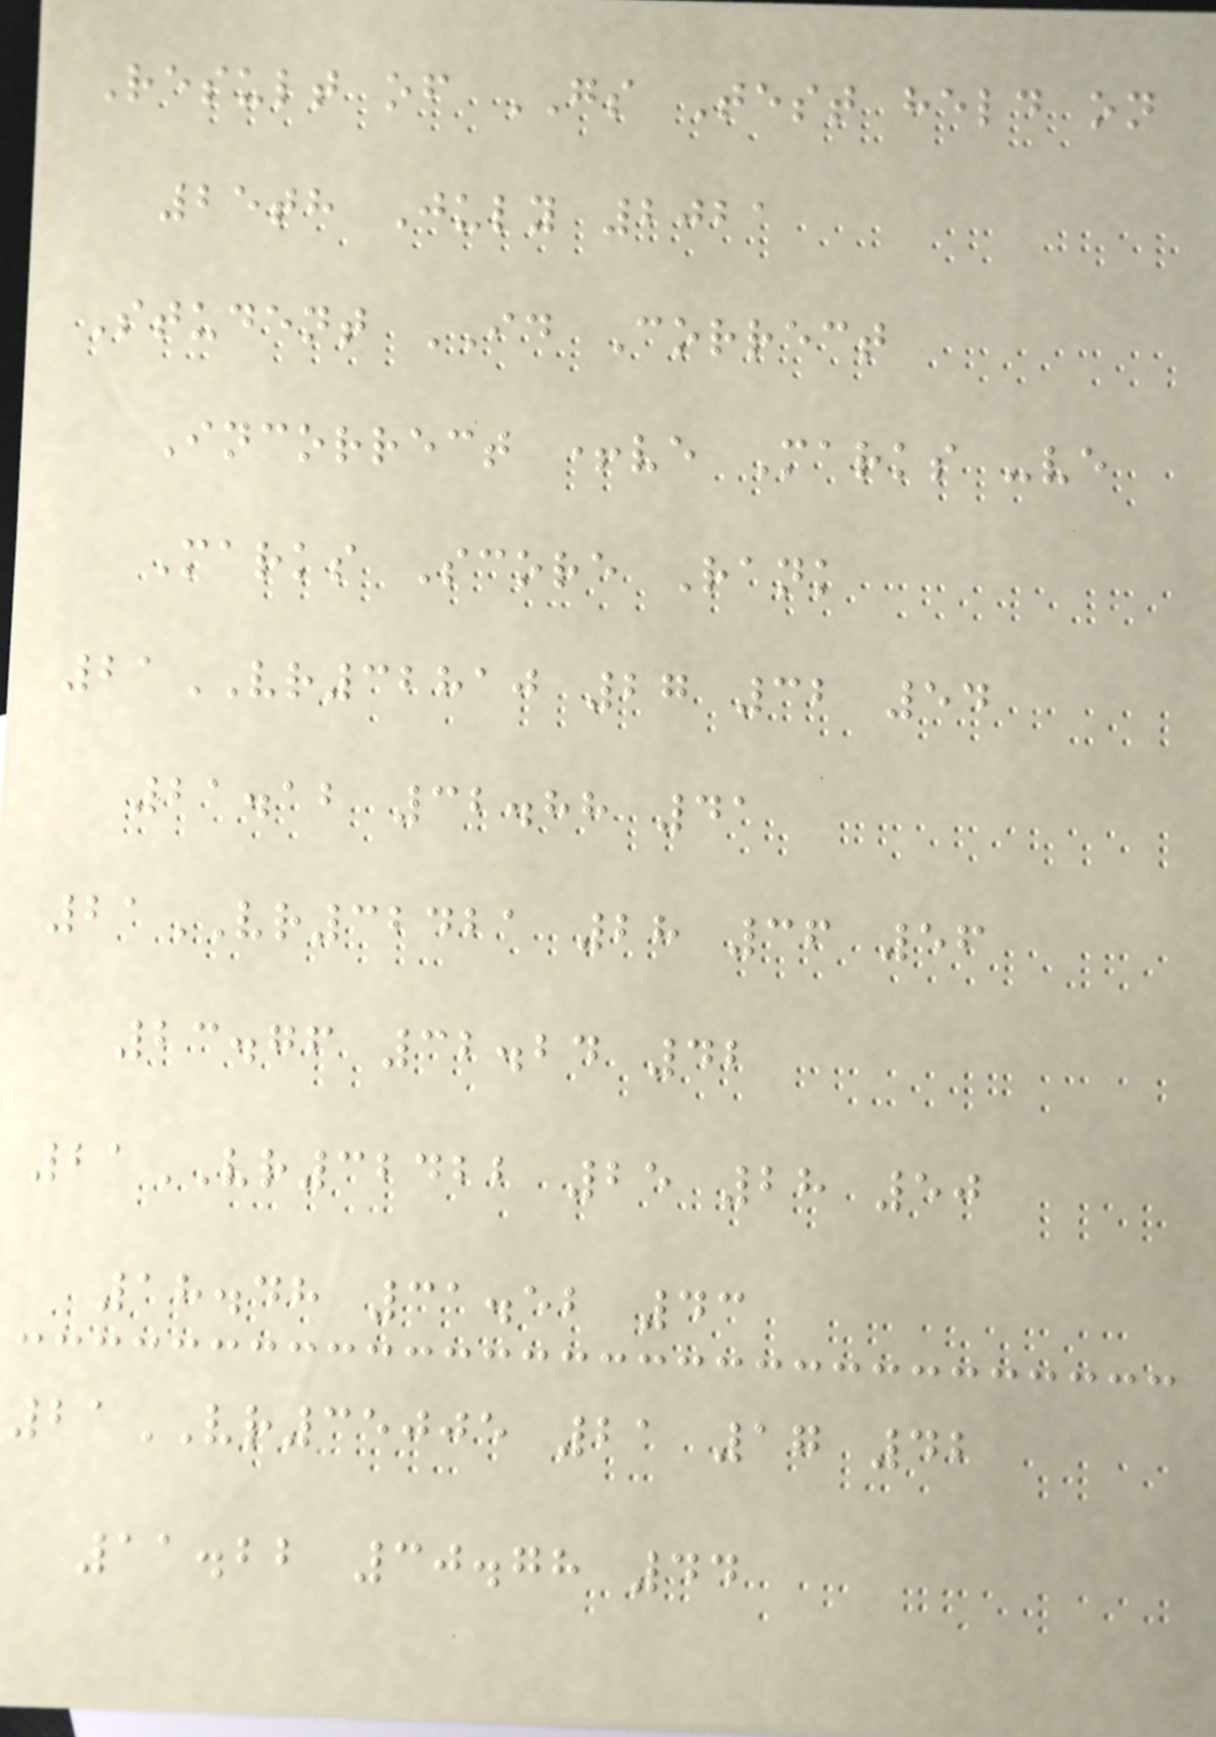Result of GS Test held on
25th July 2021
Student ID Correct
Incorrect +ve Marks -ve
Marks Score Rank
21VR32810 27 32 54
21.12 32.88 41
21VR32421 28 36 56
23.76 32.24 42
21VR32422 25 28 50
18.48 31.52 43
21VR35005 21 17 42
11.22 30.78 44
